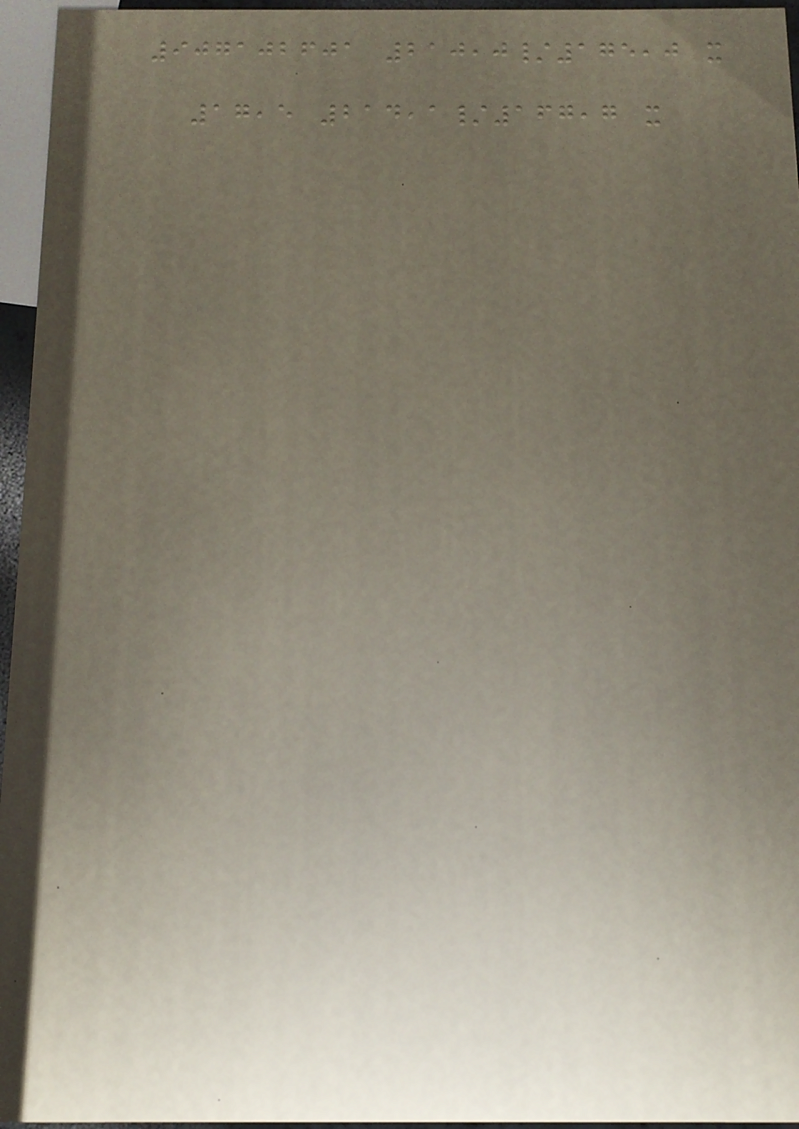907102601 210,0/175,0 x
17,5 214,1/167,7 x
